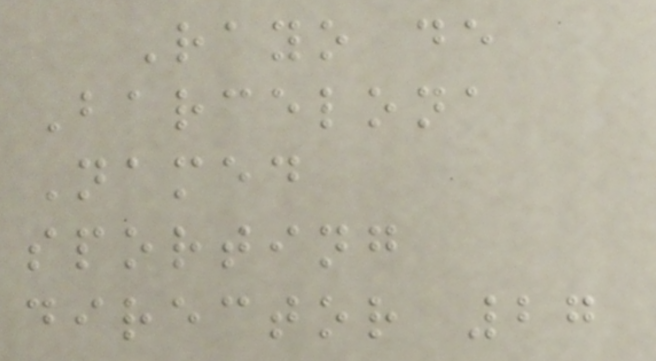Rayo de
Barcelona
Named
sporting
director 27
